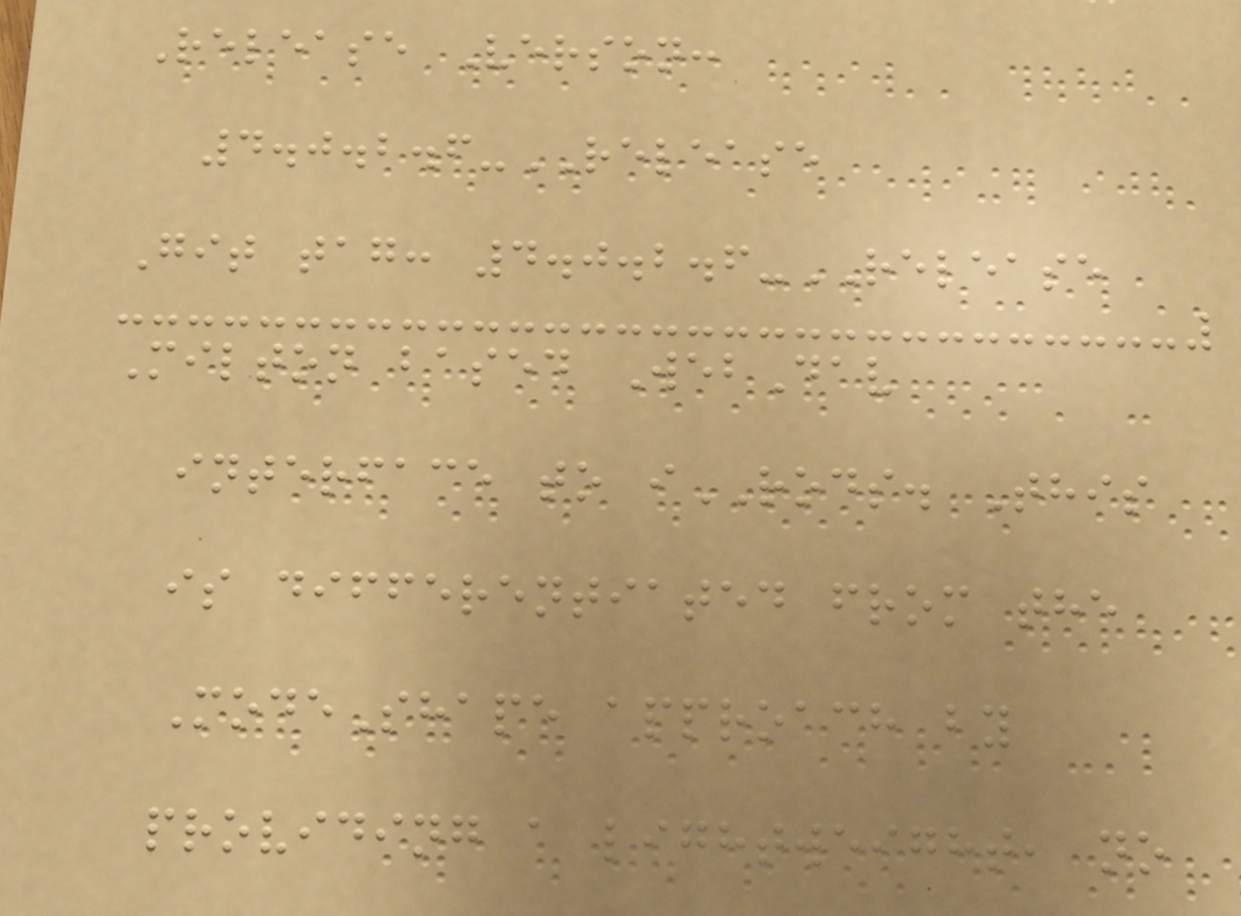Release Verson:
4.0.2.6-RELEASE
Git tag: 4.0.2.6-RELEASE
Milton based WebDav
interface to iRODS. This
is differentiated from the
ModeShape approach by
providing a lightweight, no
